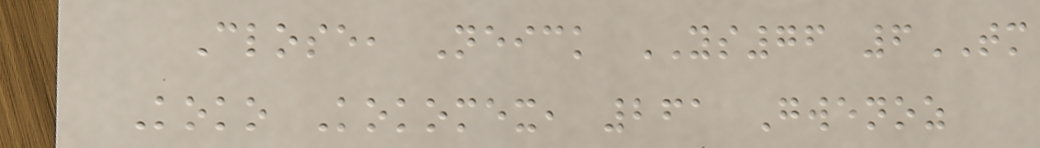Close, Neick YS76 6TM
Koko Kokomex, 261 Gwenoz
